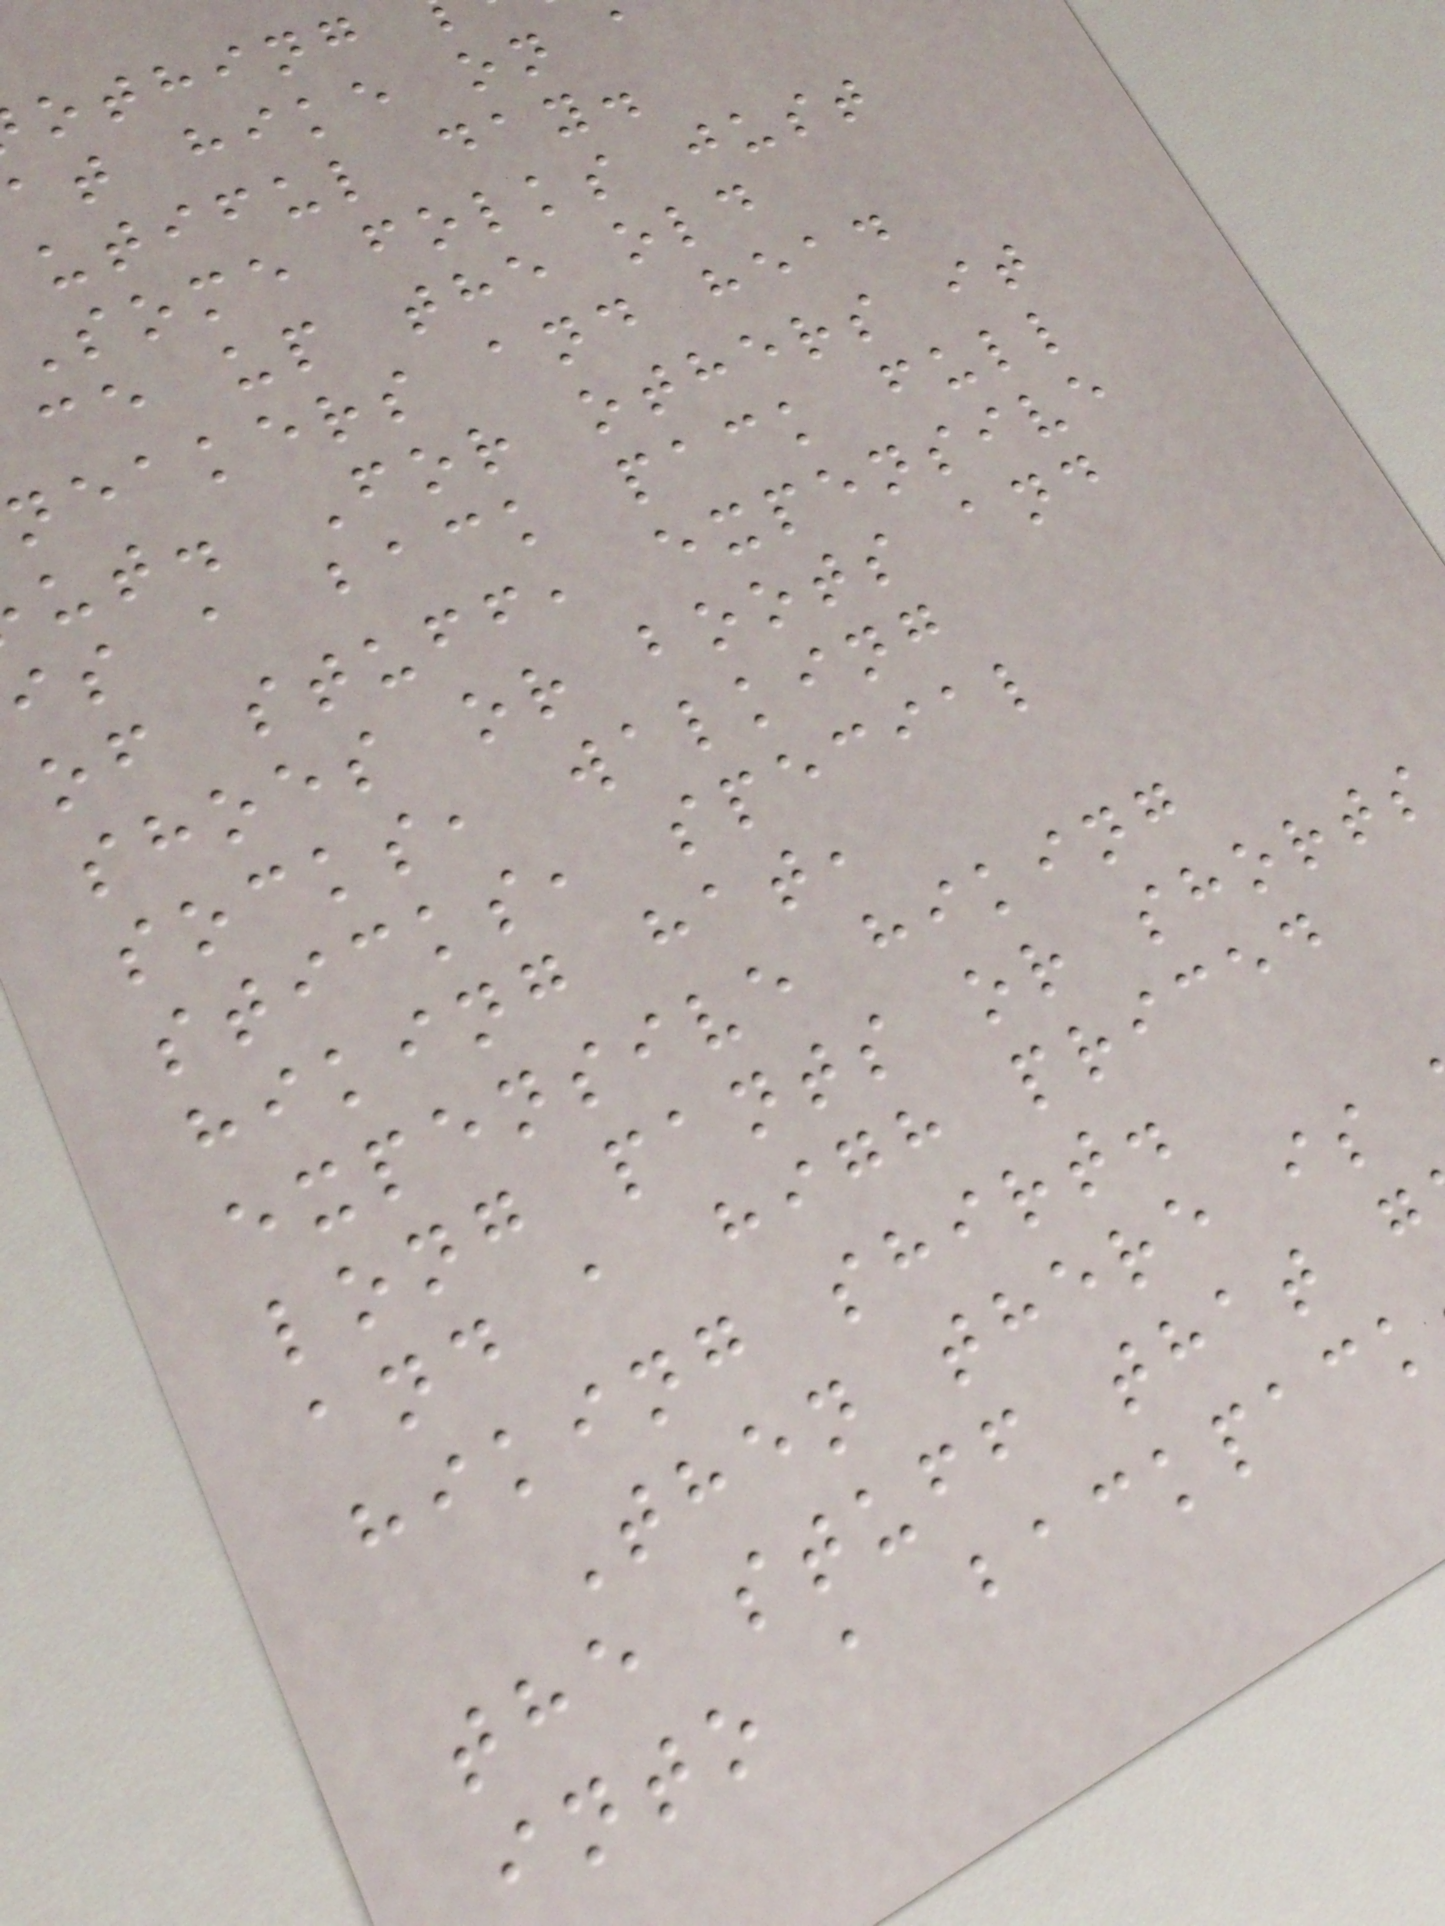othing
at hike on a
utiful day.
Some folks just
ce up the old
neakers and head
ut. For others it
is a back pack full
of stuff, expensive
shoes or boots and
socks, walking
sticks, special
hiking hat,
expensive hiking
long pants or shorts
and a high priced
hiking shirt.
Then there is
the stuff that g
into a backpack
